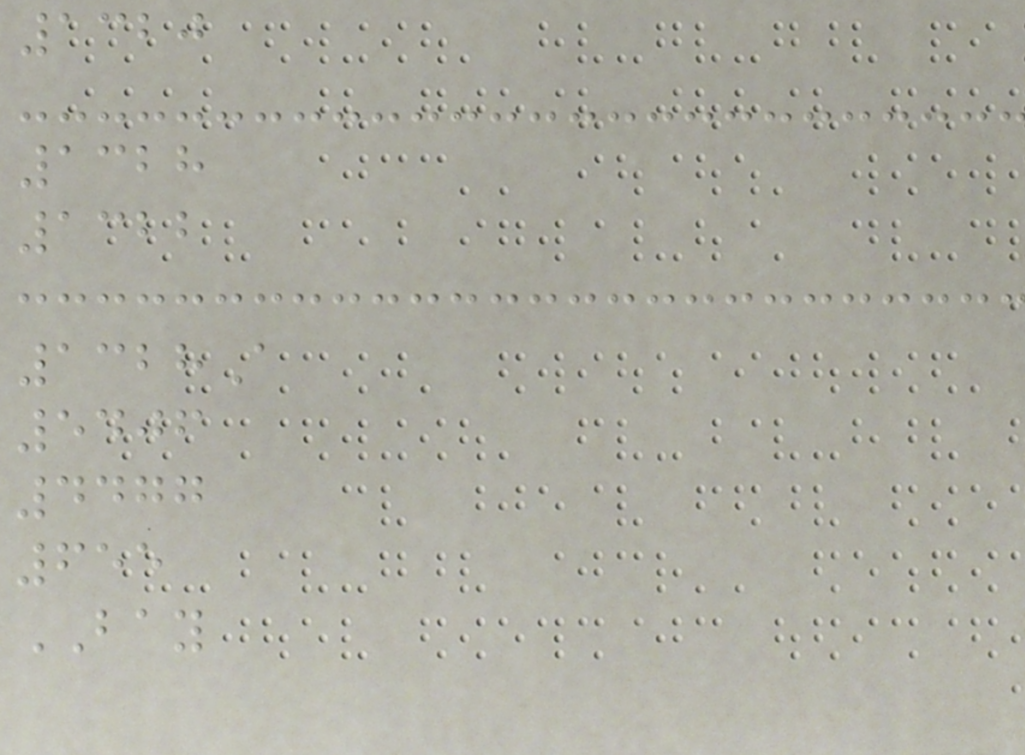1320
1328
1322
1328A
5406
4477
655
BAY
